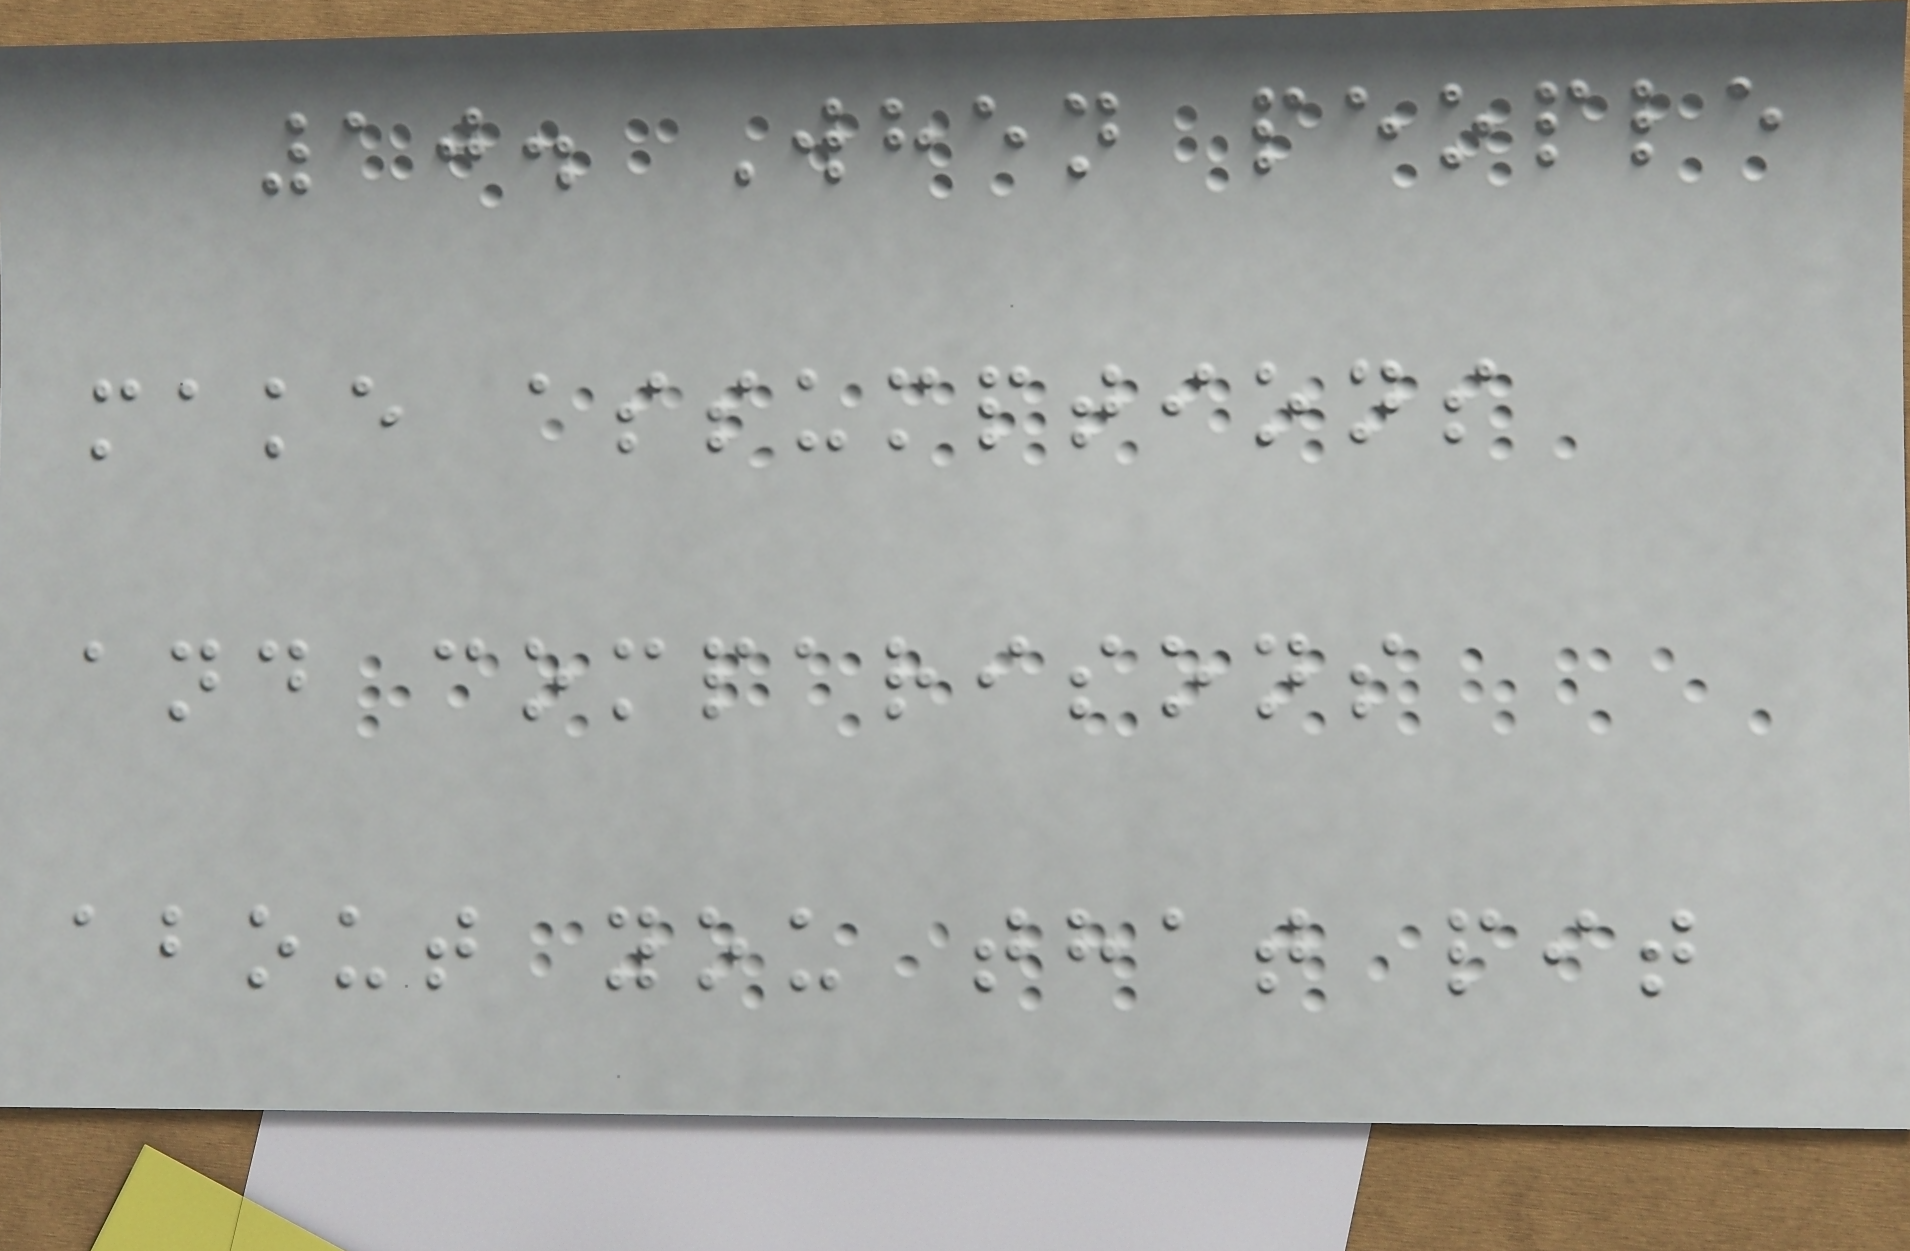10. When people
make assumptions
and comparisons
about you that pit
